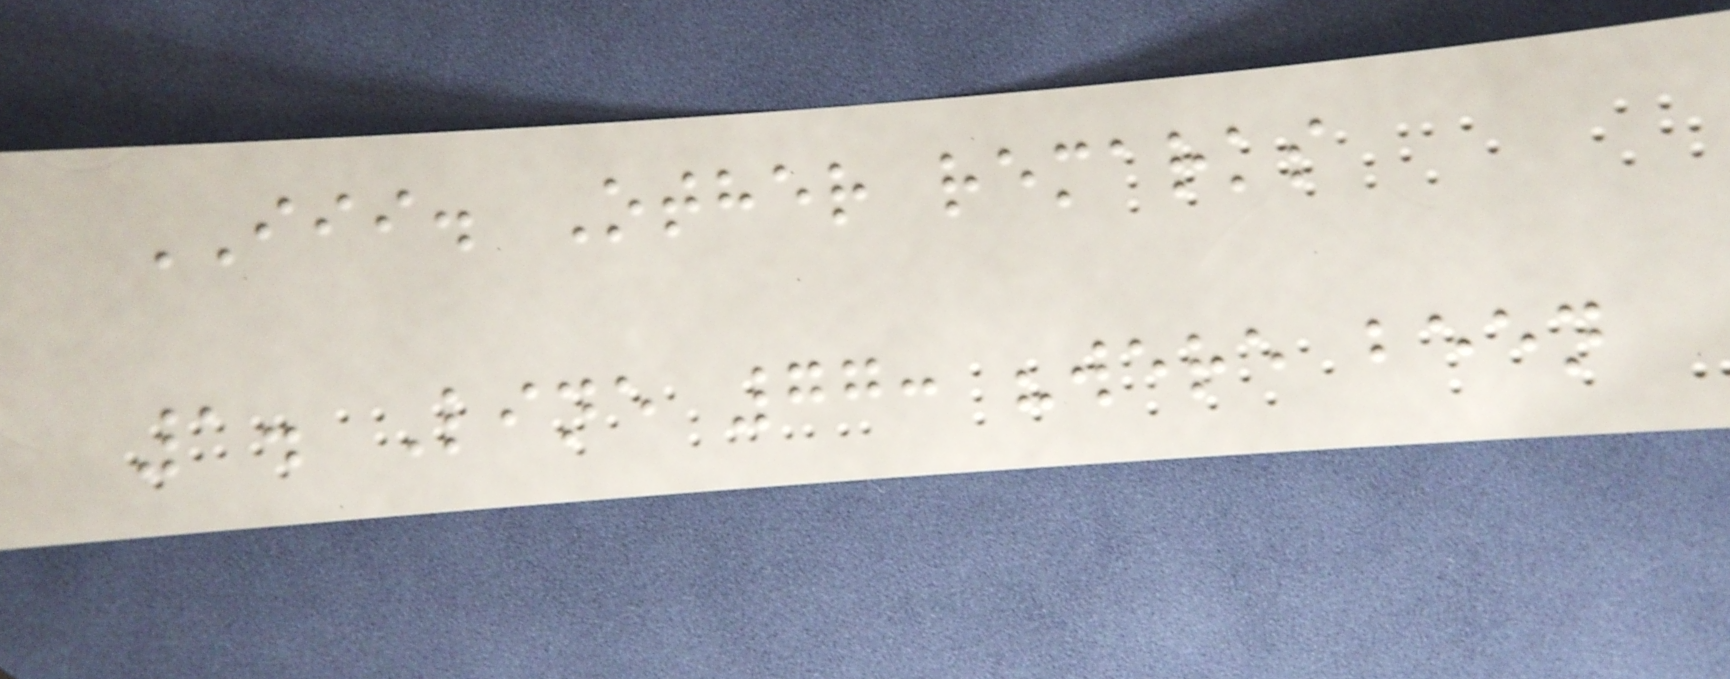III. Other remarks
1. Line 77: "were been
